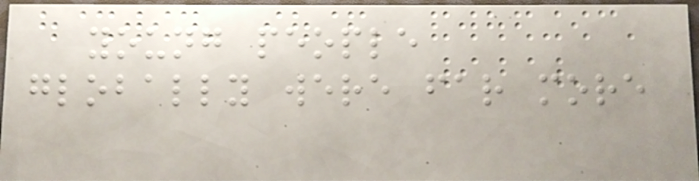young people
globally were far more
